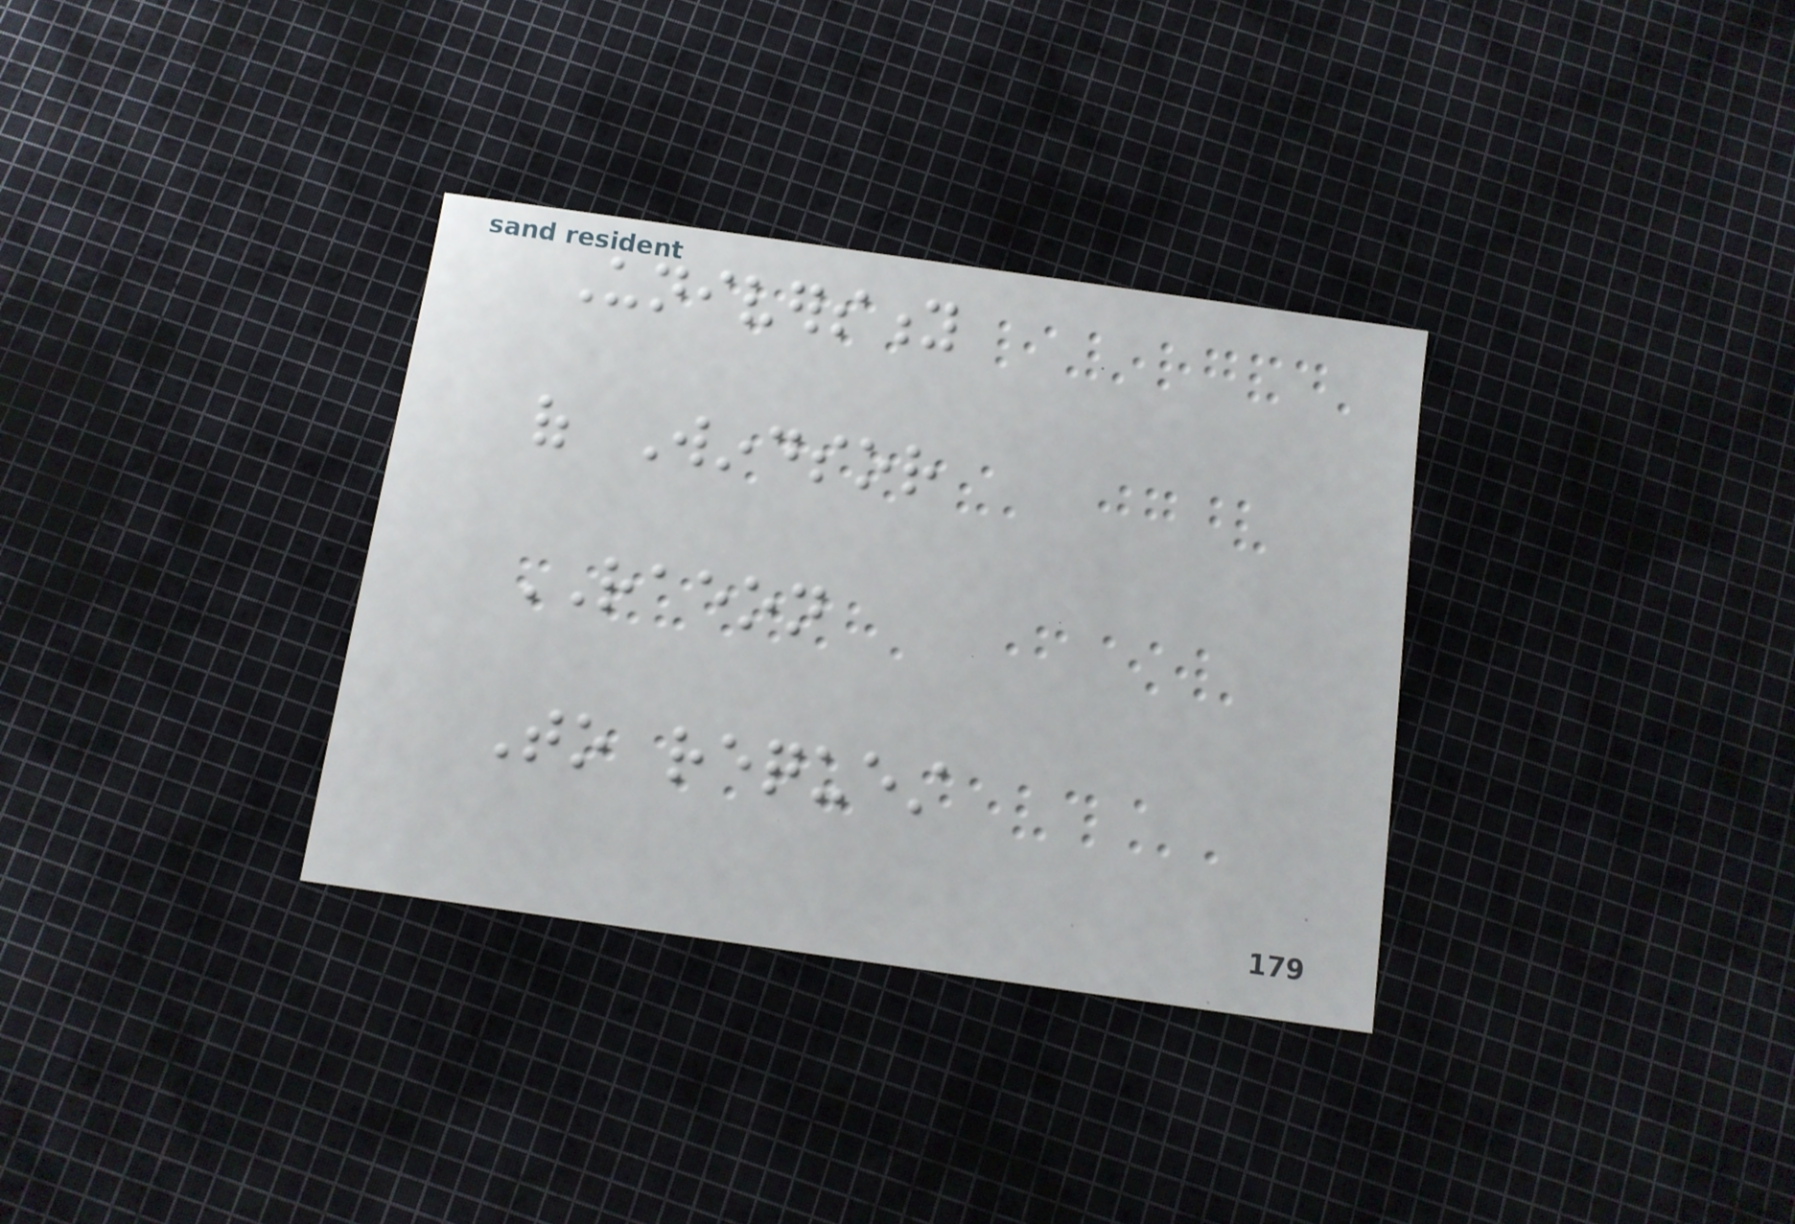University
of Windsor
RAEON
To request
